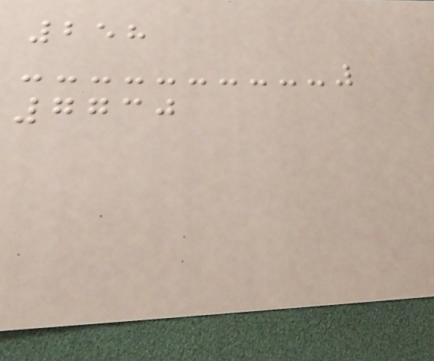258
7730
